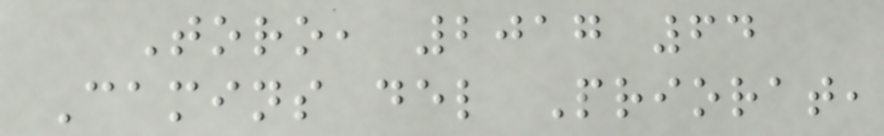Toro, 2017 64
Camins del Priorat,
